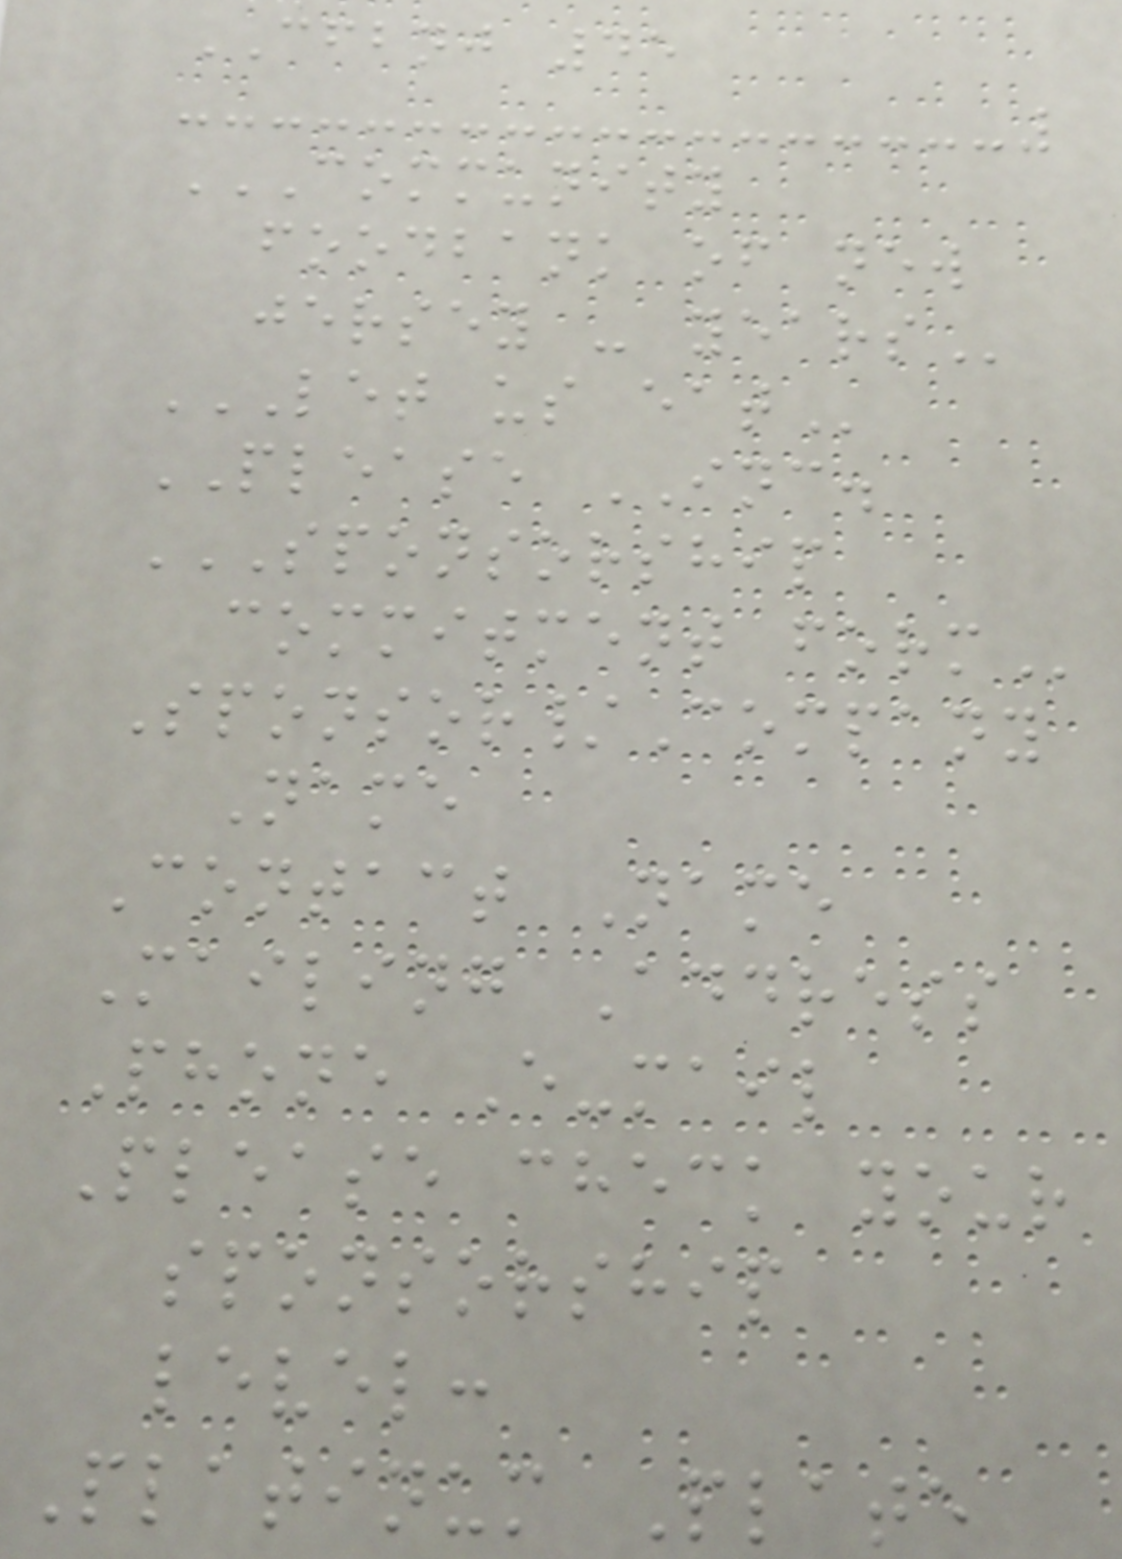CFBNJ 45
COMMUNITY
FOODBANK OF NEW
JERSEY - YEARS
LET US EAT
PLEASE INC.
SPONSORSHIP
COMMITMENT FORM
Sponsor/Company
Name
Contact Name
Mailing Address
Phone E-mail
Please check your
sponsorship
level:
Platinum Plate
